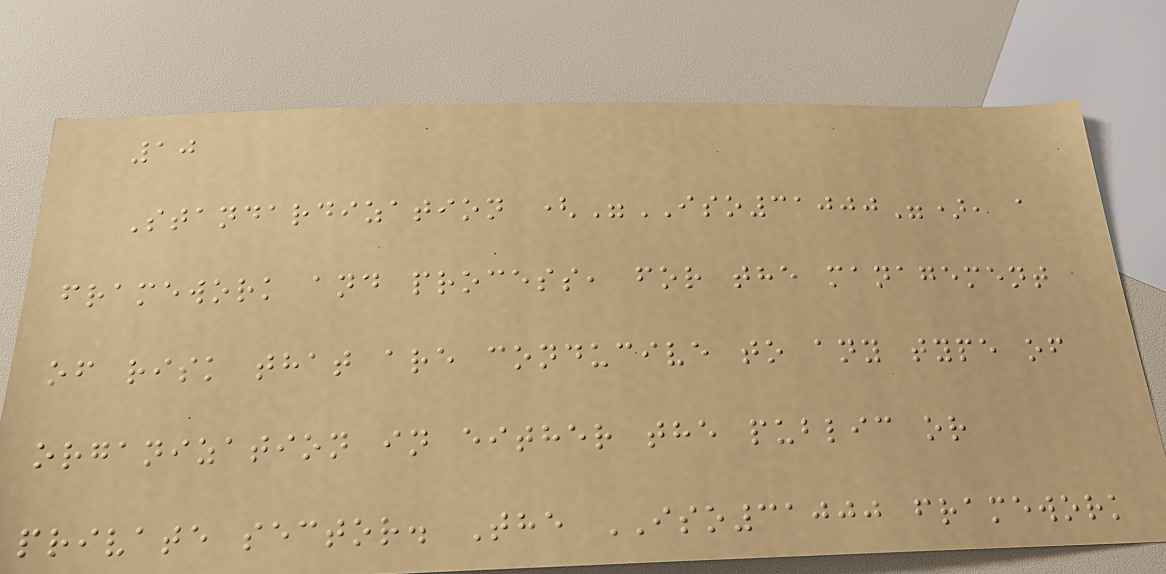10
Standardization ("ISO31000"), a
framework and process, for the management
of risk that are conducive to any type of
organization in either the public or
private sector. The ISO31000 framework
